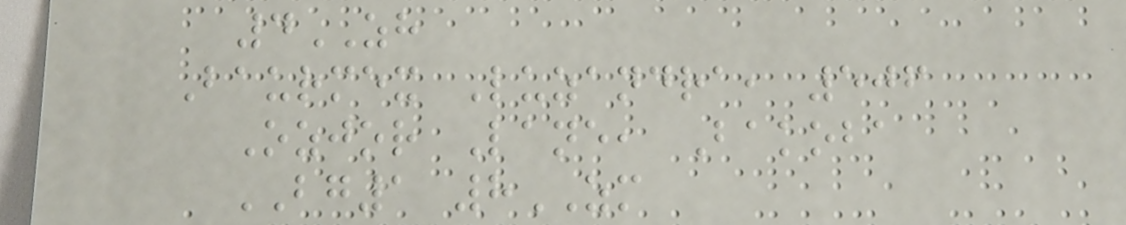4ZH
Baurmex Luzandra, 506
Ozjor Lane, Bakoba
BG1 8ZM
